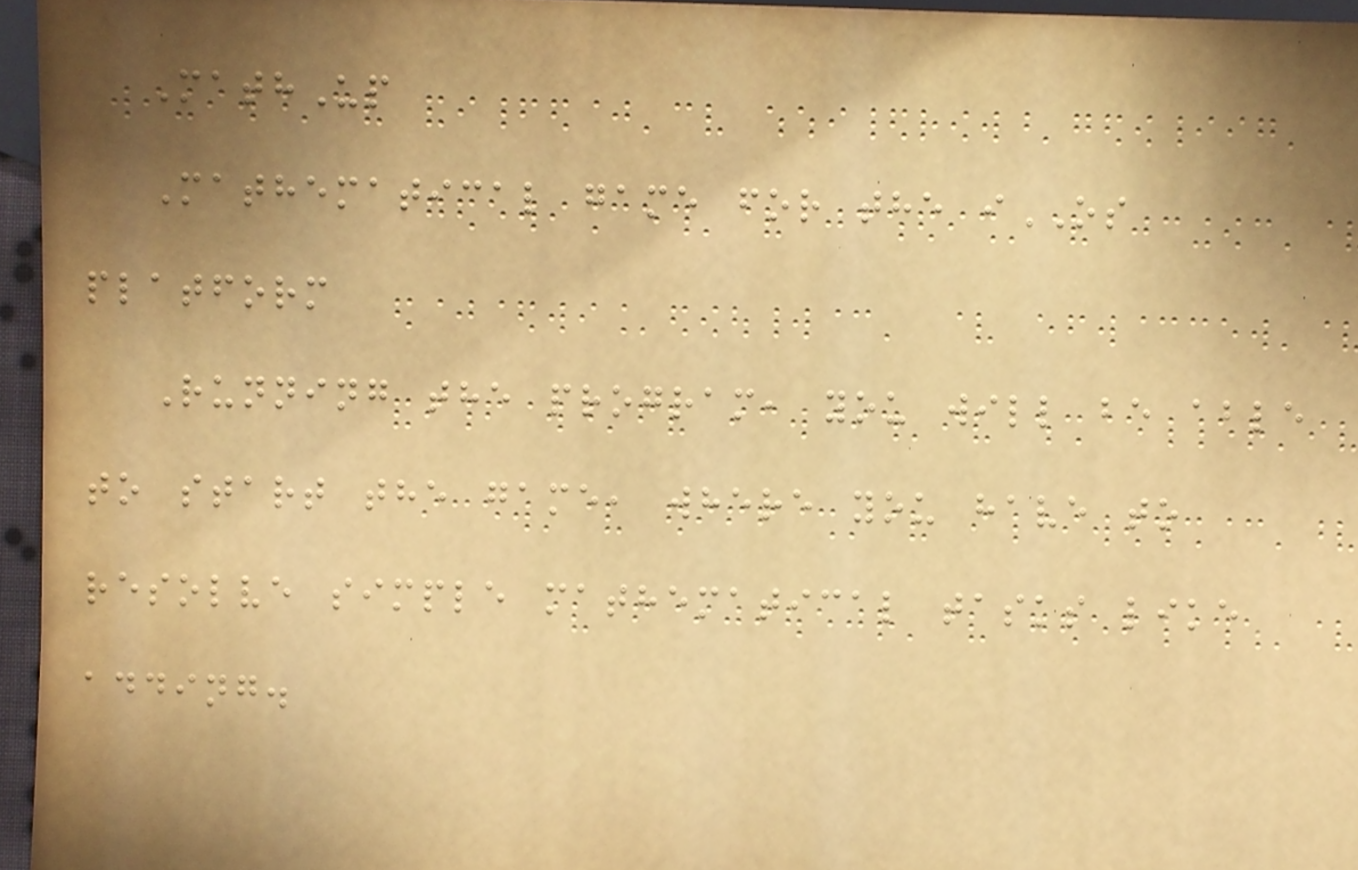MathUp
Mathematical game for the iOS
platform
Running the program, you will be able
to start the game, where you have to
resolve simple mathematical tasks like
adding.
